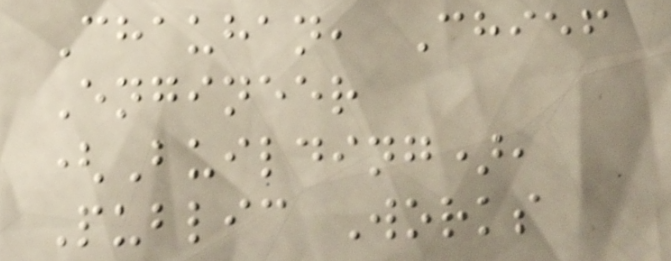Chauhan, Chief
Engineer
(Building),
Public Works
